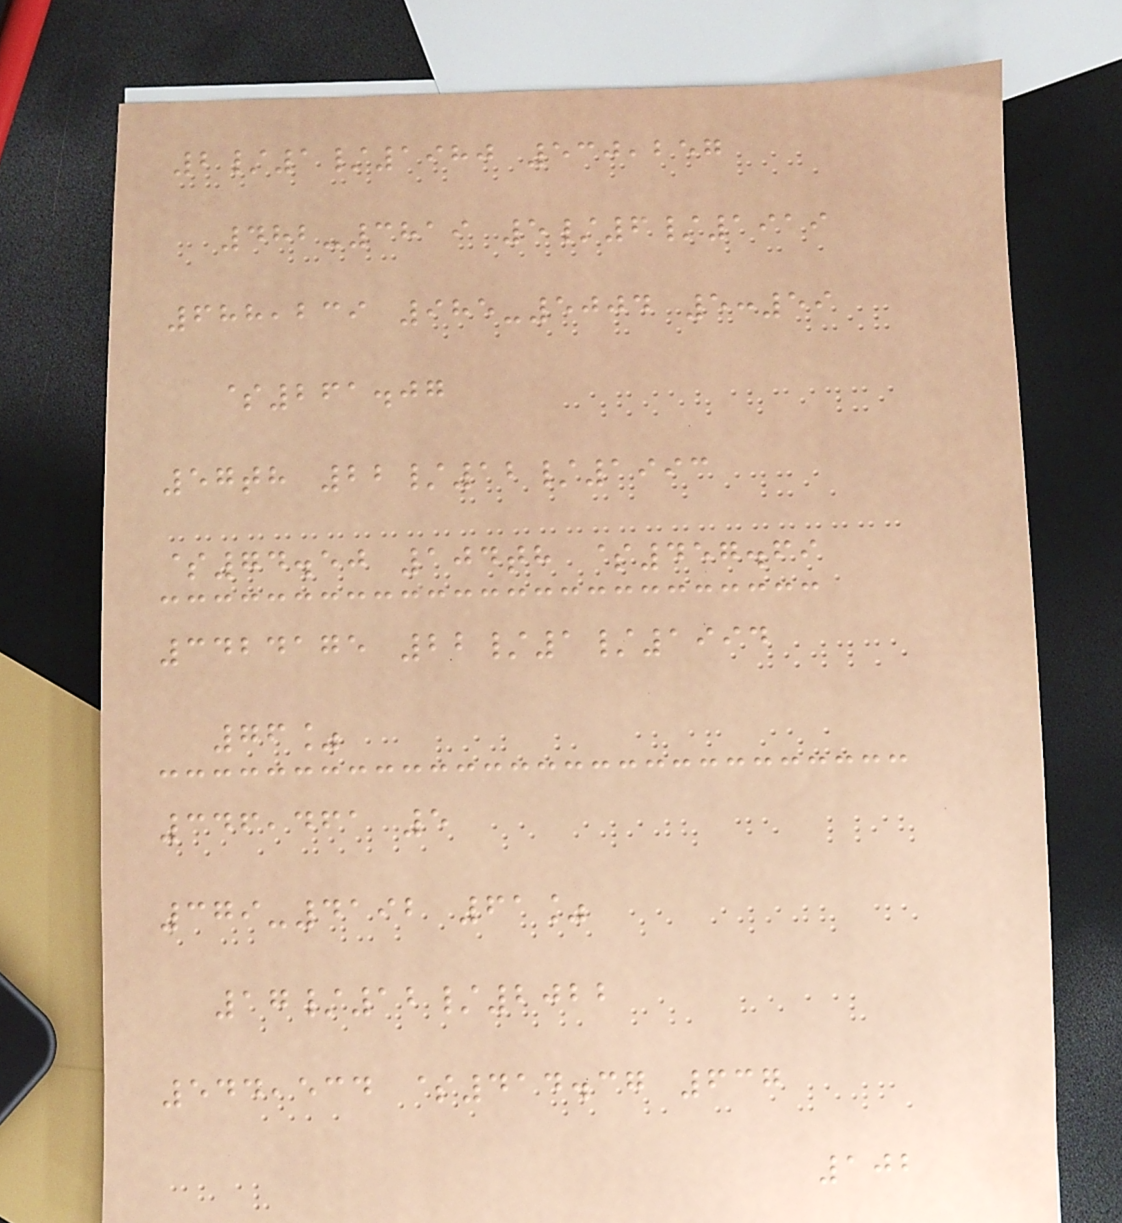2/1/1980 530,257
482-3819 5/6/1919
688,239 985-5004 5:59
$261.07
57th 22/12/1993
$74.50 104th $457.69
3424175 22/1/1994
76%
346,461 5
379-4192 61%
17/12/2022
544,534 $414.37 637
102
